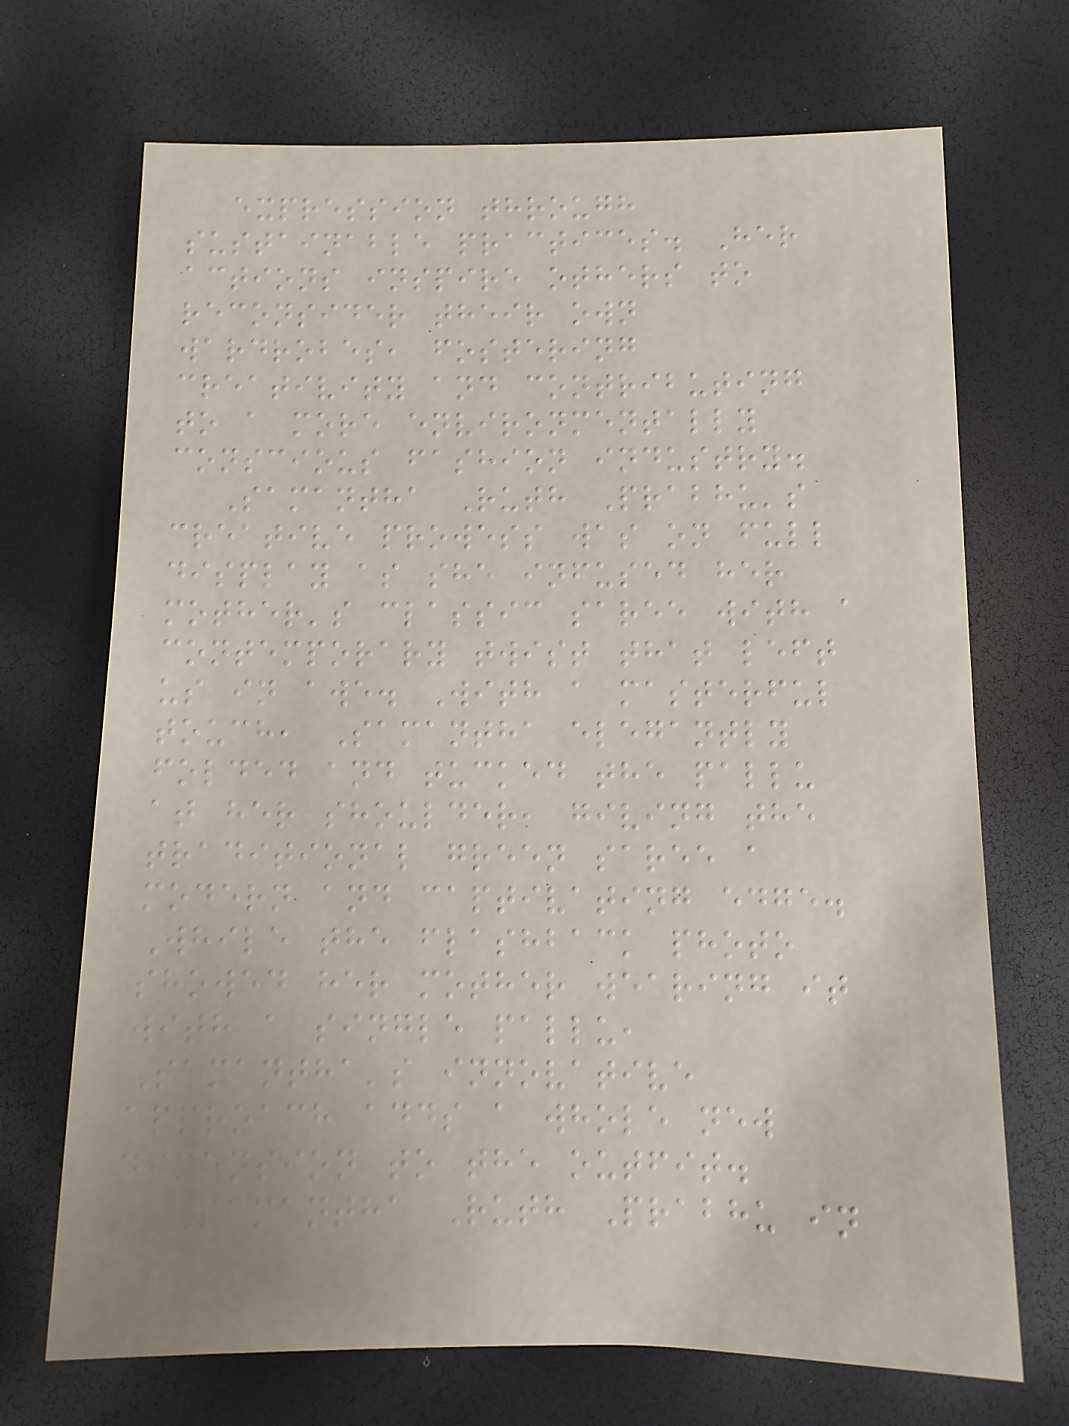expression through
sustainable practices. Her
actions inspire others to
reconsider their own
wardrobes, fostering
creativity and contributing
to a more environmentally
conscious fashion industry.
Samantha Ruth Prabhu's
creative prowess was on full
display as she infused her
mother's classic saree with a
contemporary twist that left
us in awe. With a masterful
touch, Samantha elegantly
folded and tucked the pallu
at her shoulder, giving the
traditional green saree a
modern and captivating edge.
While the flashback photo
showed her mother wearing it
with a single pallu,
Samantha's innovative
approach adds a whole new
dimension to the outfit.
Samantha Ruth Prabhu in
